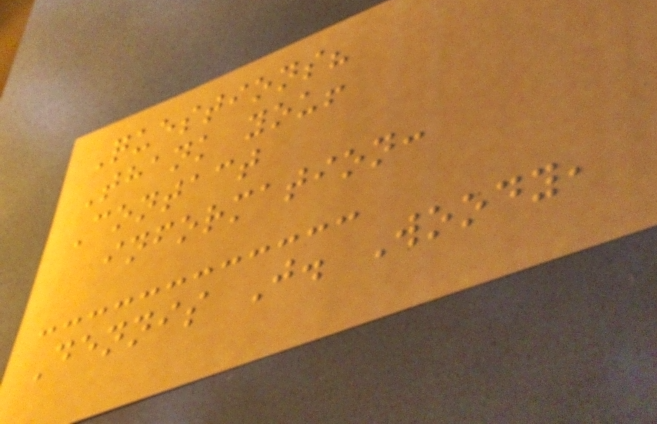Questions?
Thank you!
Contact
information:
Dennis J. Woody,
